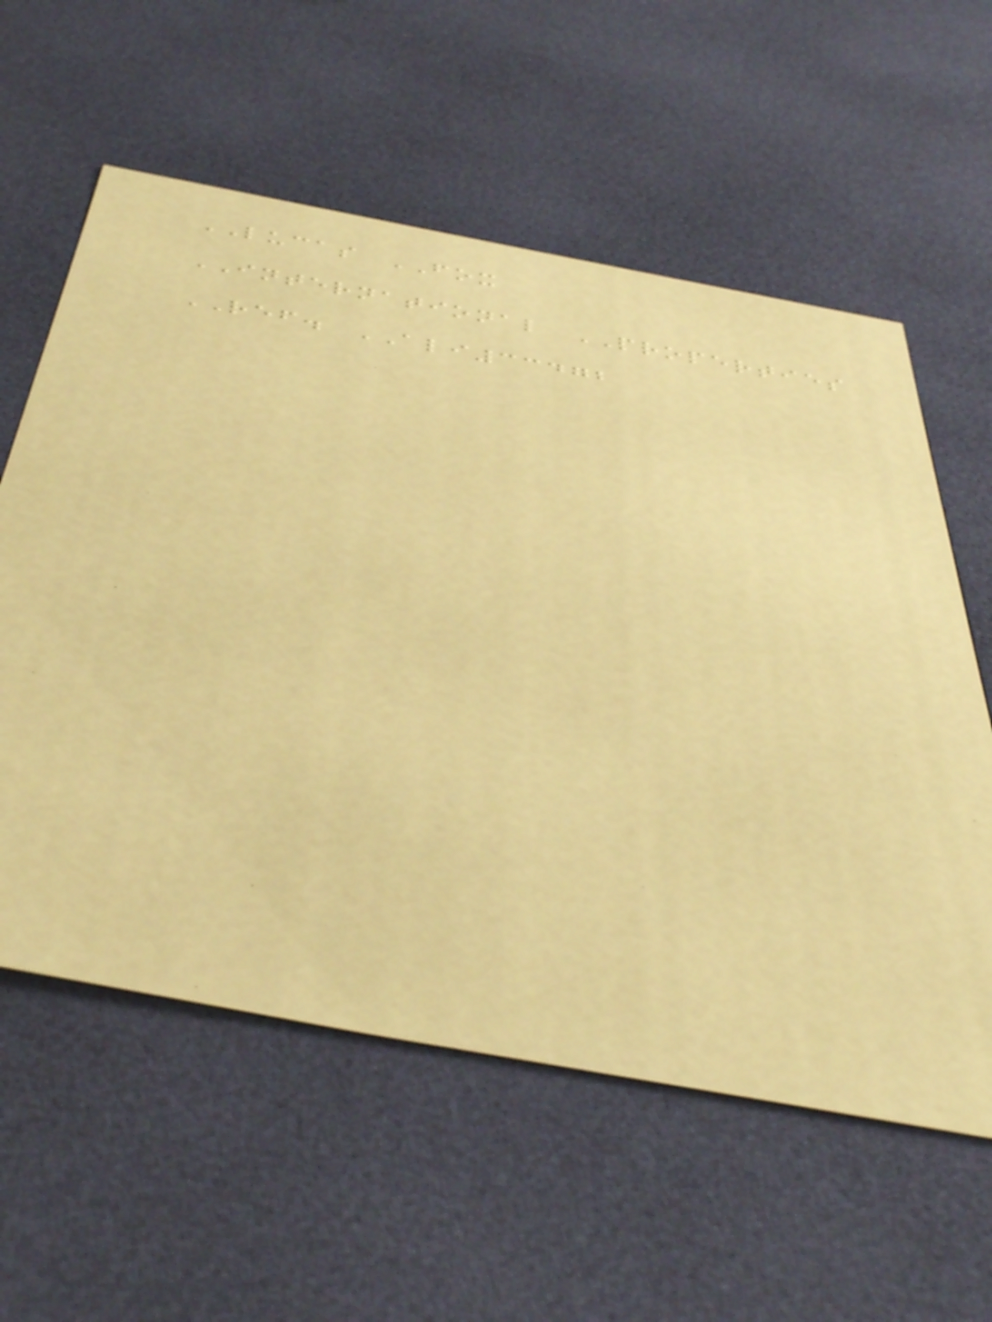LUCAS FOX
INTERNATIONAL PROPERTIES
REF. ALI33472
